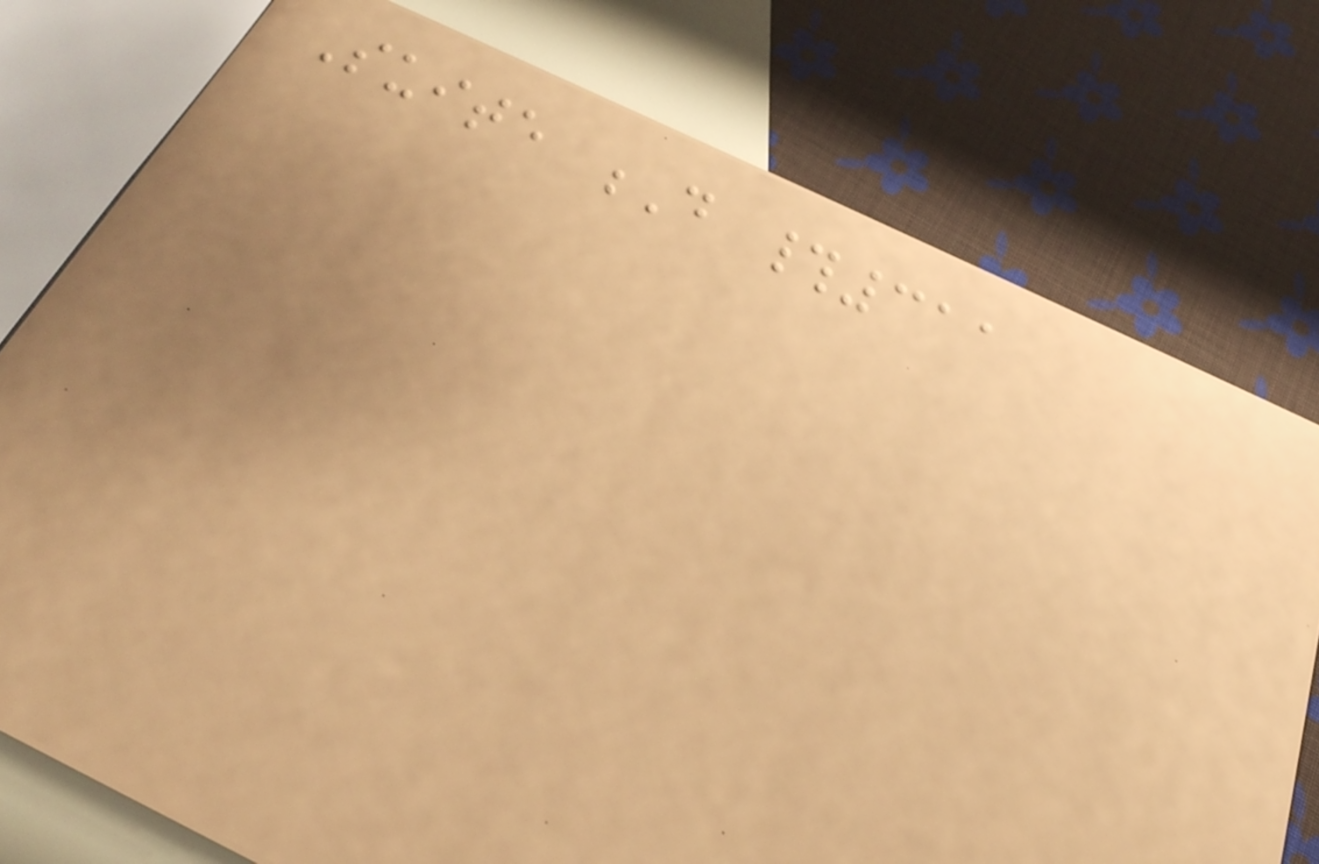Suite D #311
